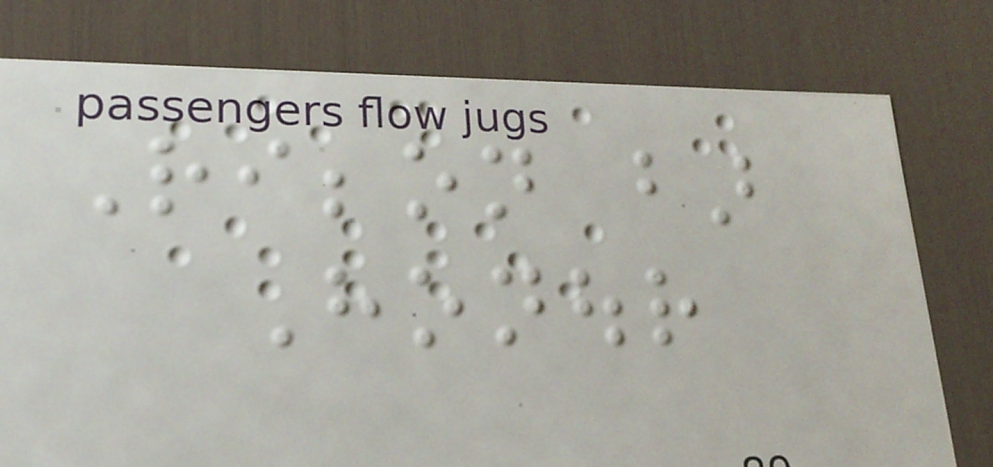Ribbon bar
Honour
